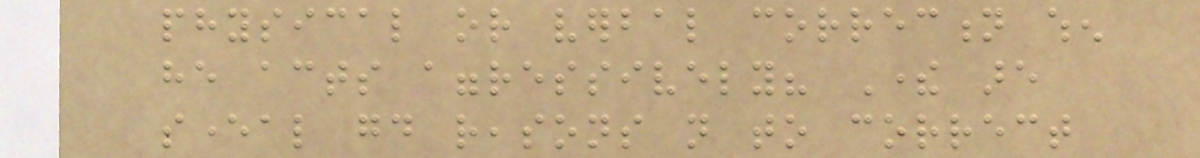physical or verbal correction when
he acts aggressively? There are
several good reasons not to correct
